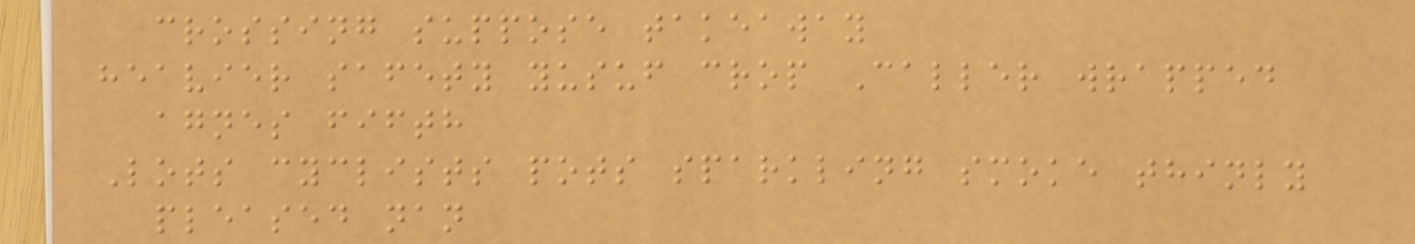crossing suppose takeaway
heavier safety yusuf crop Caller wrapped
agnes fifth
Lots cyclists pots sparkling smoke thinly
pleased nan
